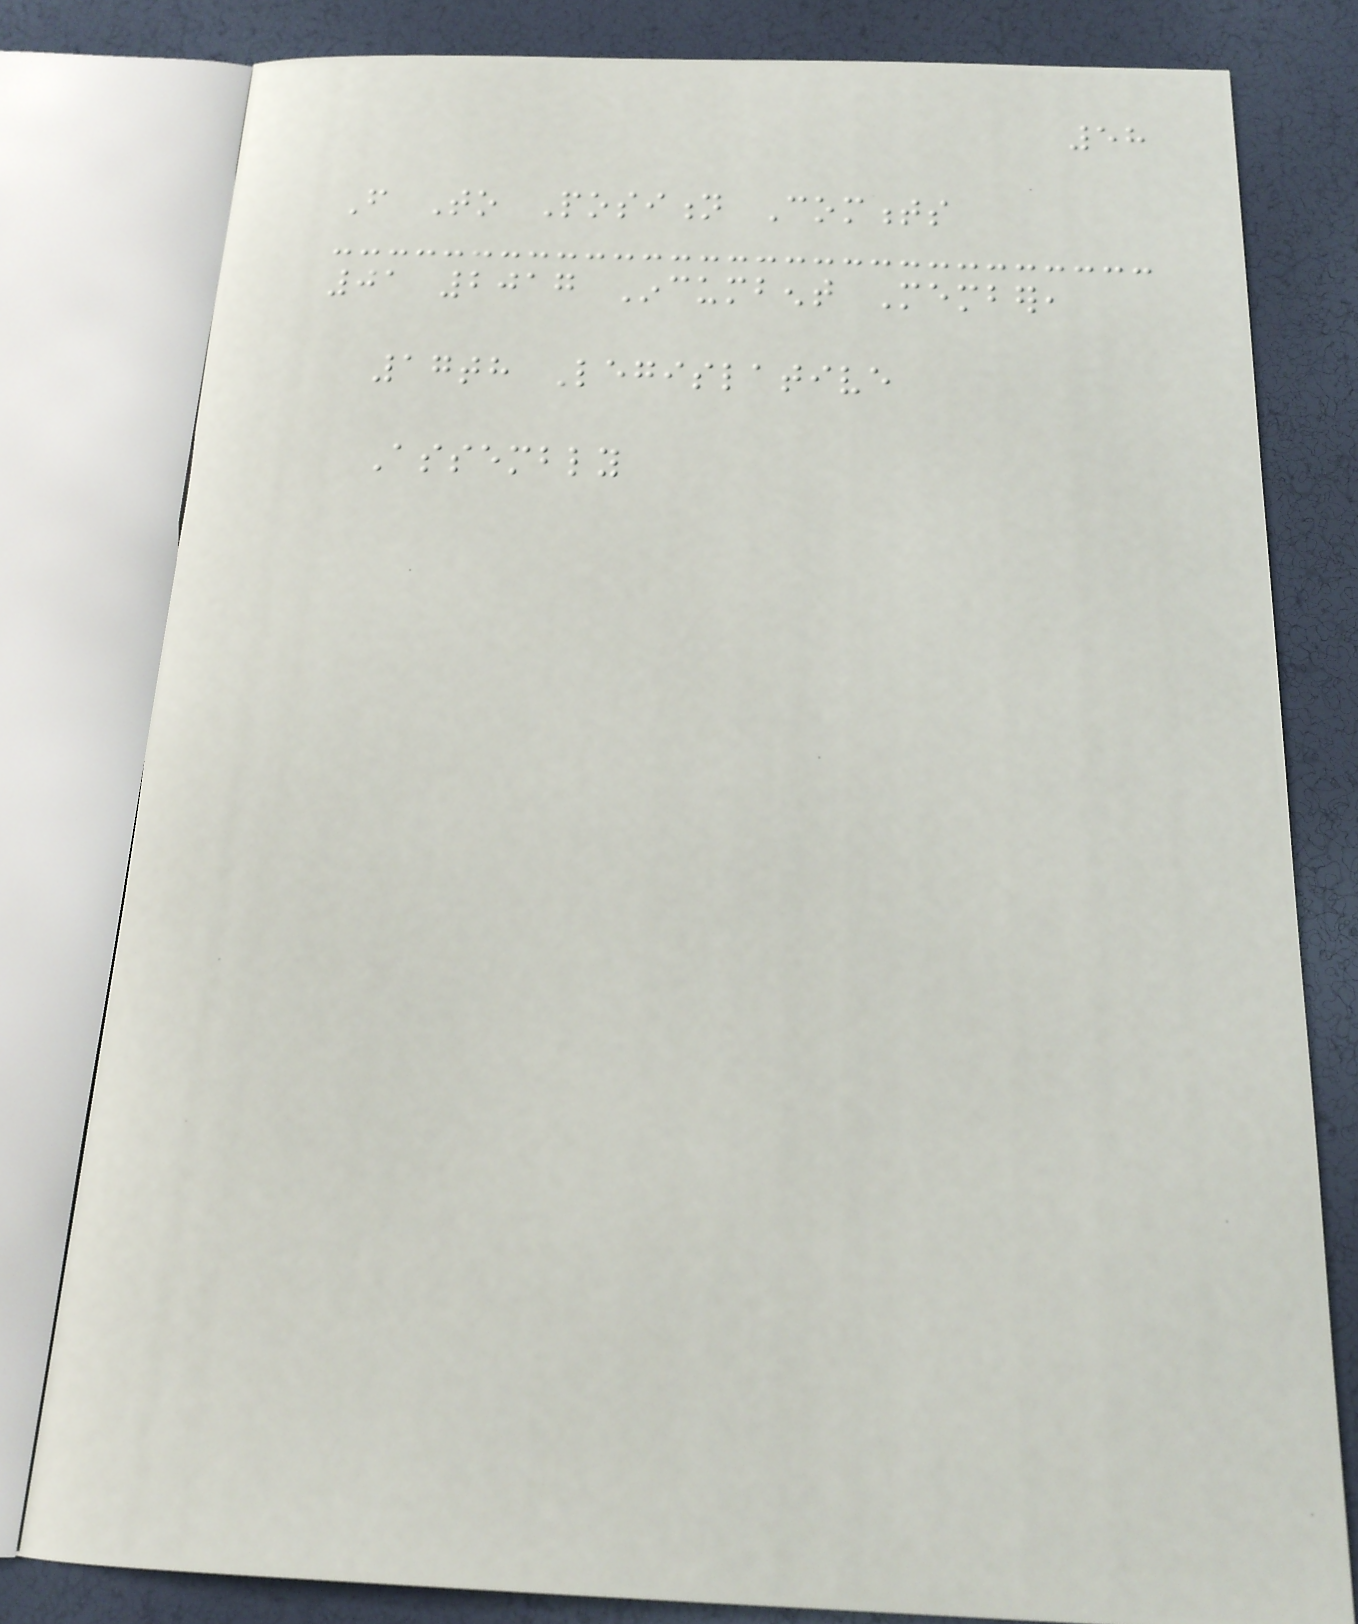58
From To Position Comments
01 2017 Incumbent Member,
17th Legislative
Assembly
